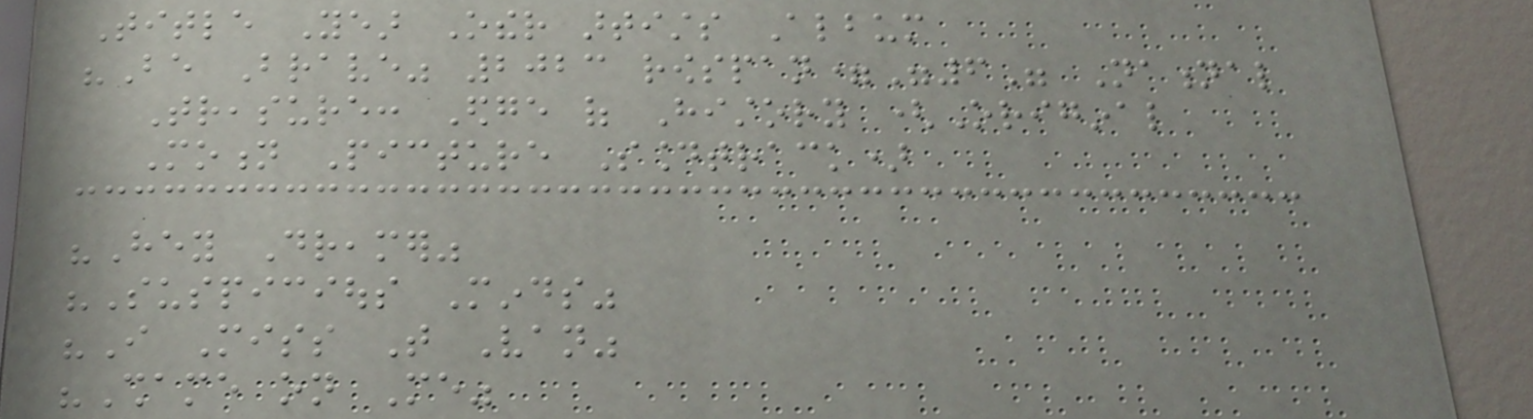Title Year Other artists Album
"Be Brave" 2023 rowspan="6" National
Treasure: Edge of History (Original
Motion Picture Soundtrack)
"Hey Dreamer"
"Suspicious Minds"
"I Miss That Van"
"Shame on Me"
